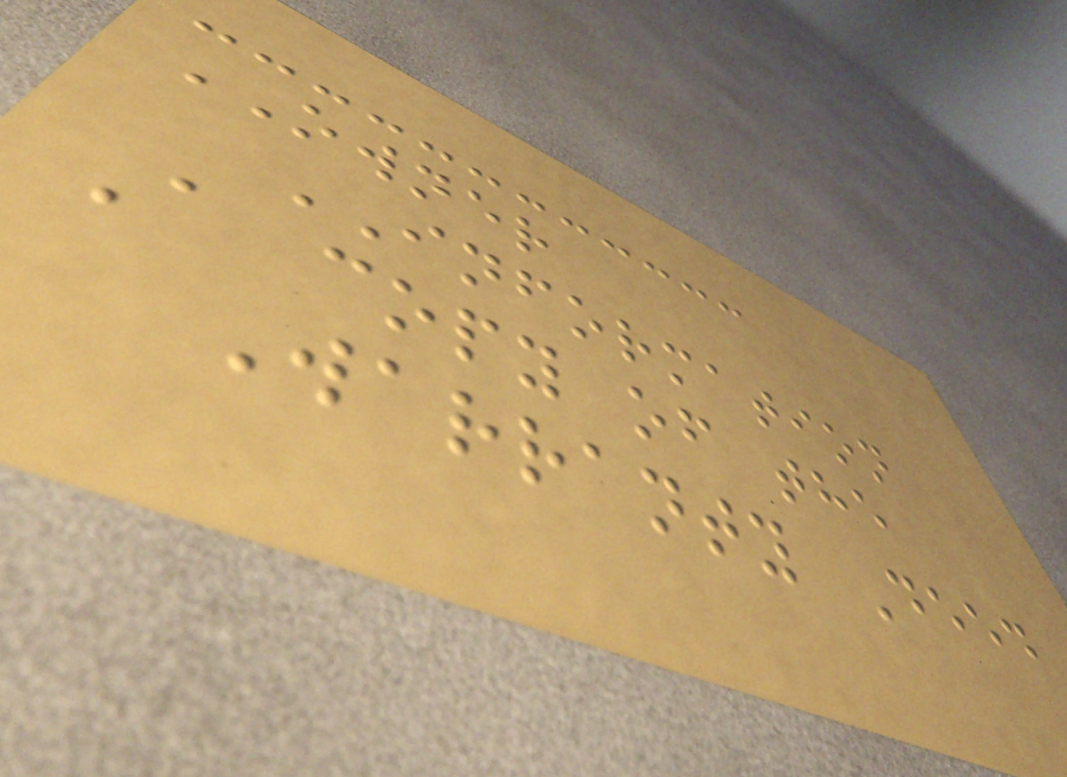OWNER
INFORMATION
A copy of the
Warranty Deed
